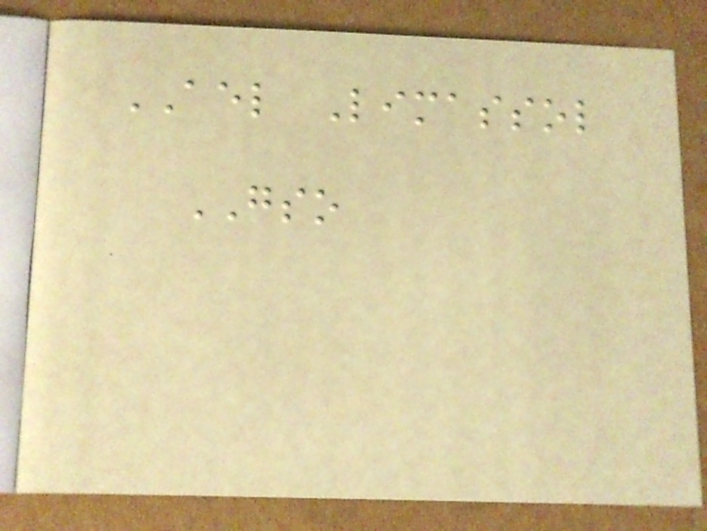AEL Limassol
GSO
